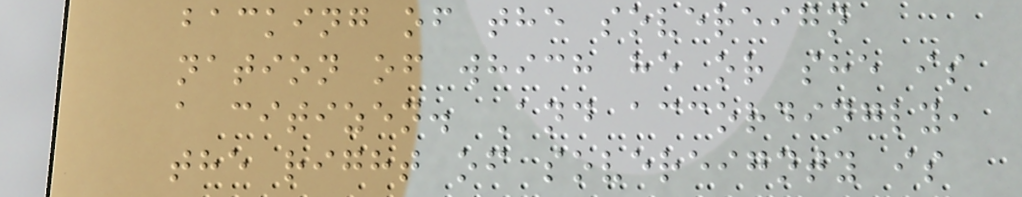backing of the sovereign
nation of which he or she is
a citizen. And accordingly,
the right of sovereignty is
